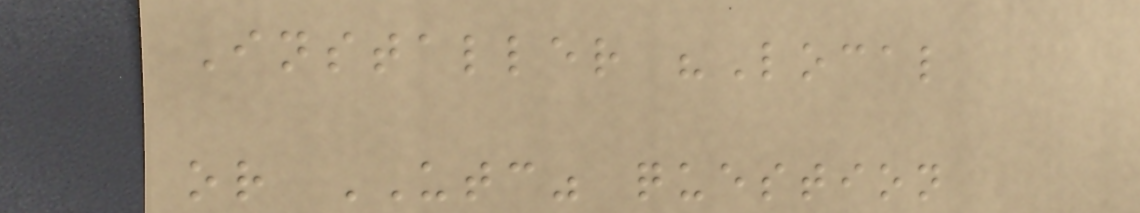Installer "Local
or UTC" question
